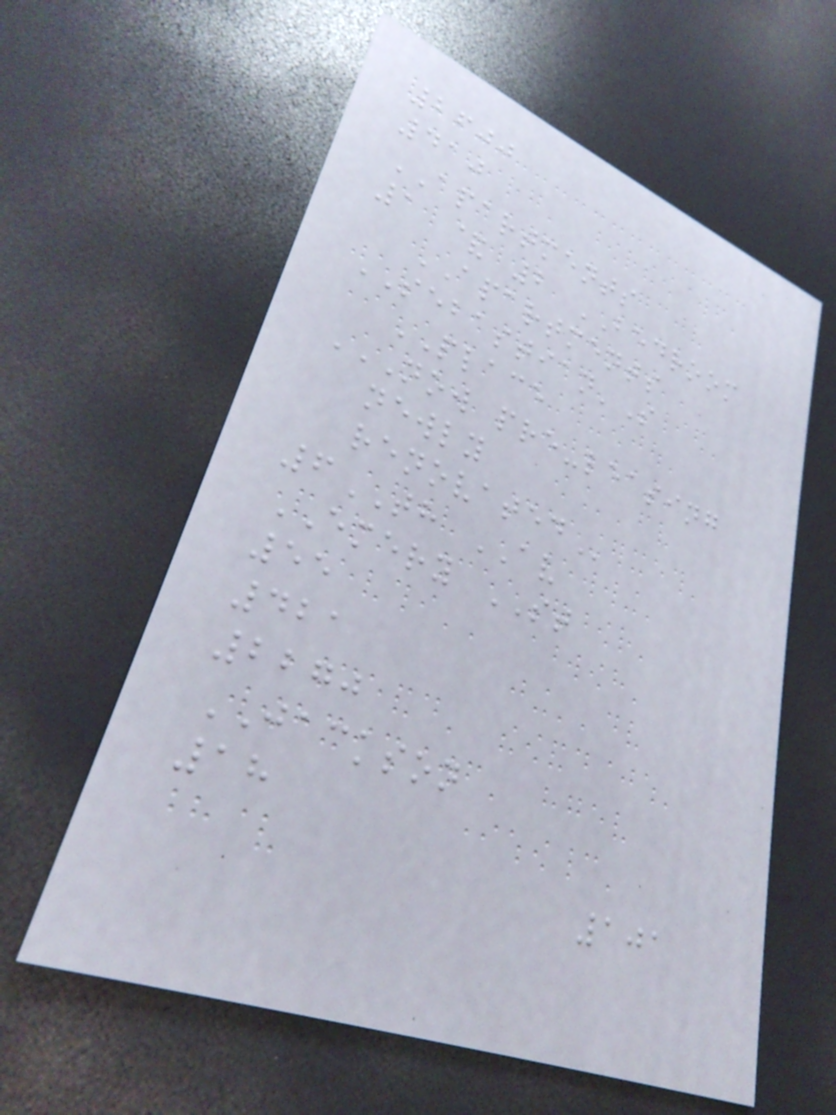2600
410
APARTMENTS
1 & 2 BEDROOM
APARTMENTS
SEBASTIAN'S
PLACE
NOW PRE-LEASING
NEWLY
RENOVATED
6TH AV
EMERY ST
55
421
2270
JACKSON
18
101
